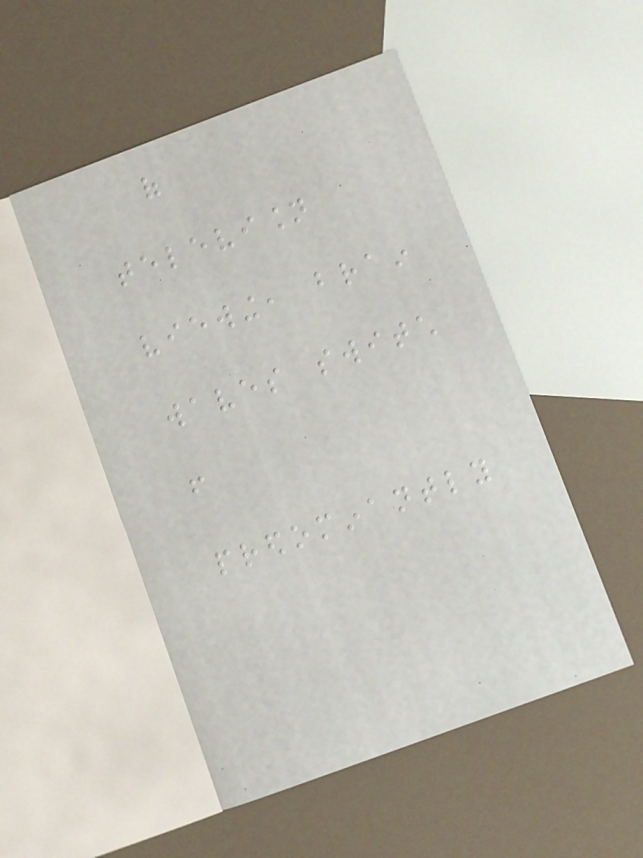of
television
viewing, brain
waves switch
from
predominantly
